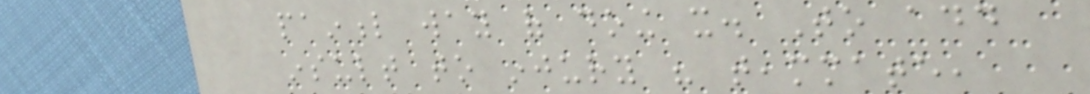painful way of doing it. To add
insult to injury his teammate,
